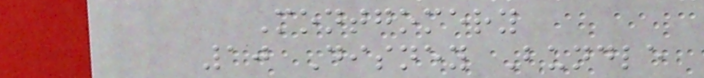Montgomery
10 Disney Bundle
